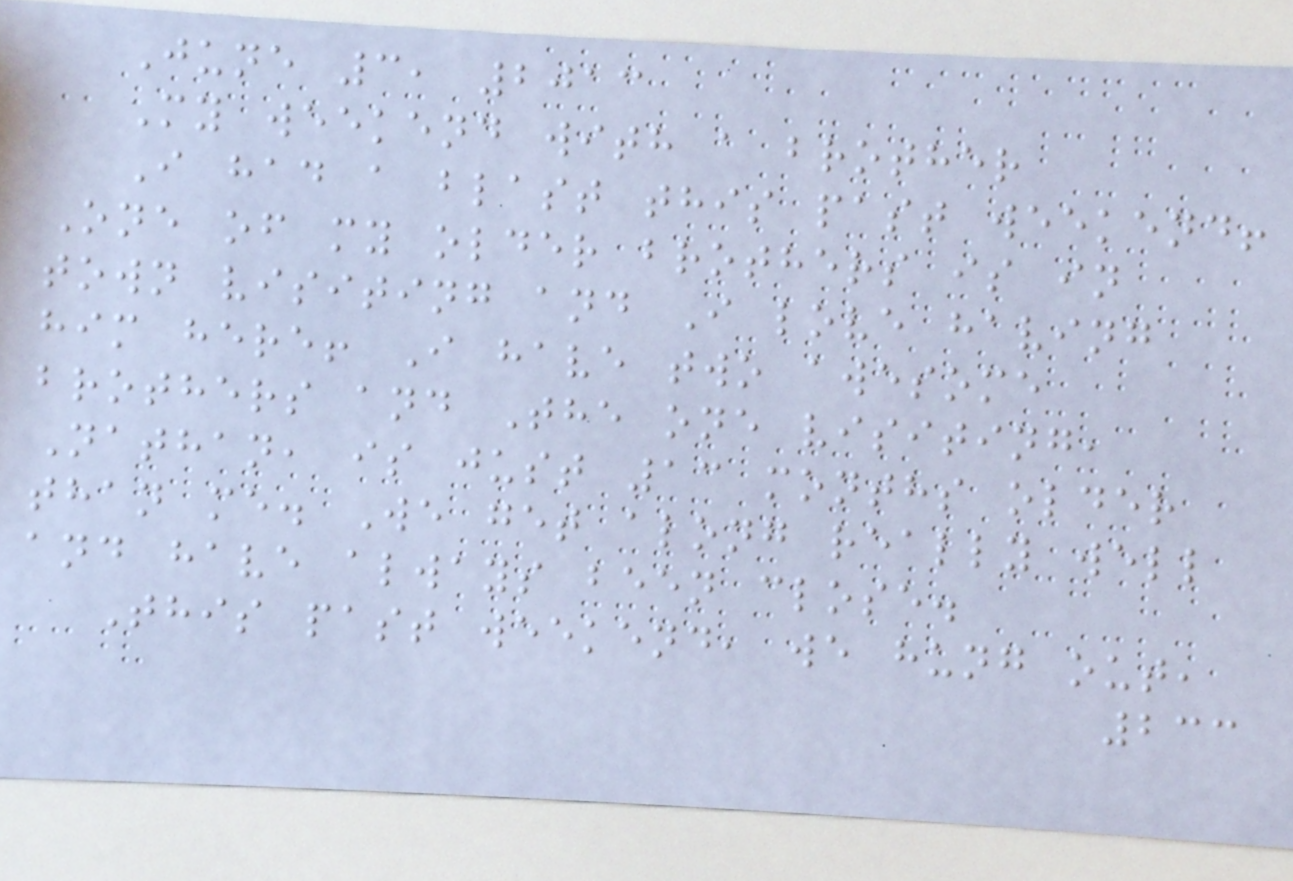June 3, 2013
My weekend with a brother
I had a blast this past weekend!
One of my older brothers is in
town visiting and I love having
him here! I have two awesome
brothers and The one visiting,
Nathan, is just 13 months older
than me. We get along really well
and have always been close.
This past weekend, we hung out,
233
